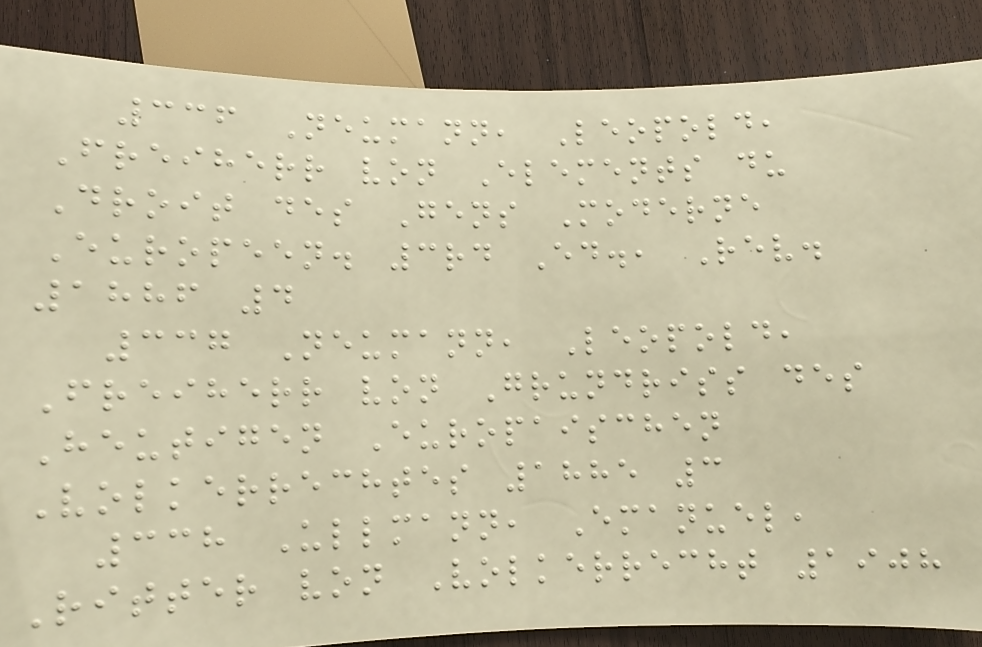336 Neumann, Leopold,
Freiherr von Elements du
Droit des Gens Moderne
Europeen. 3rd Ed., Rev.
1886 4
337 Neumann, Leopold,
Freiherr von Grundriss des
Heutigen Europaischen
Volkerrechtes 1885 3
338 Ullmann, Emanuel,
Ritter von Volkerrecht 1908
